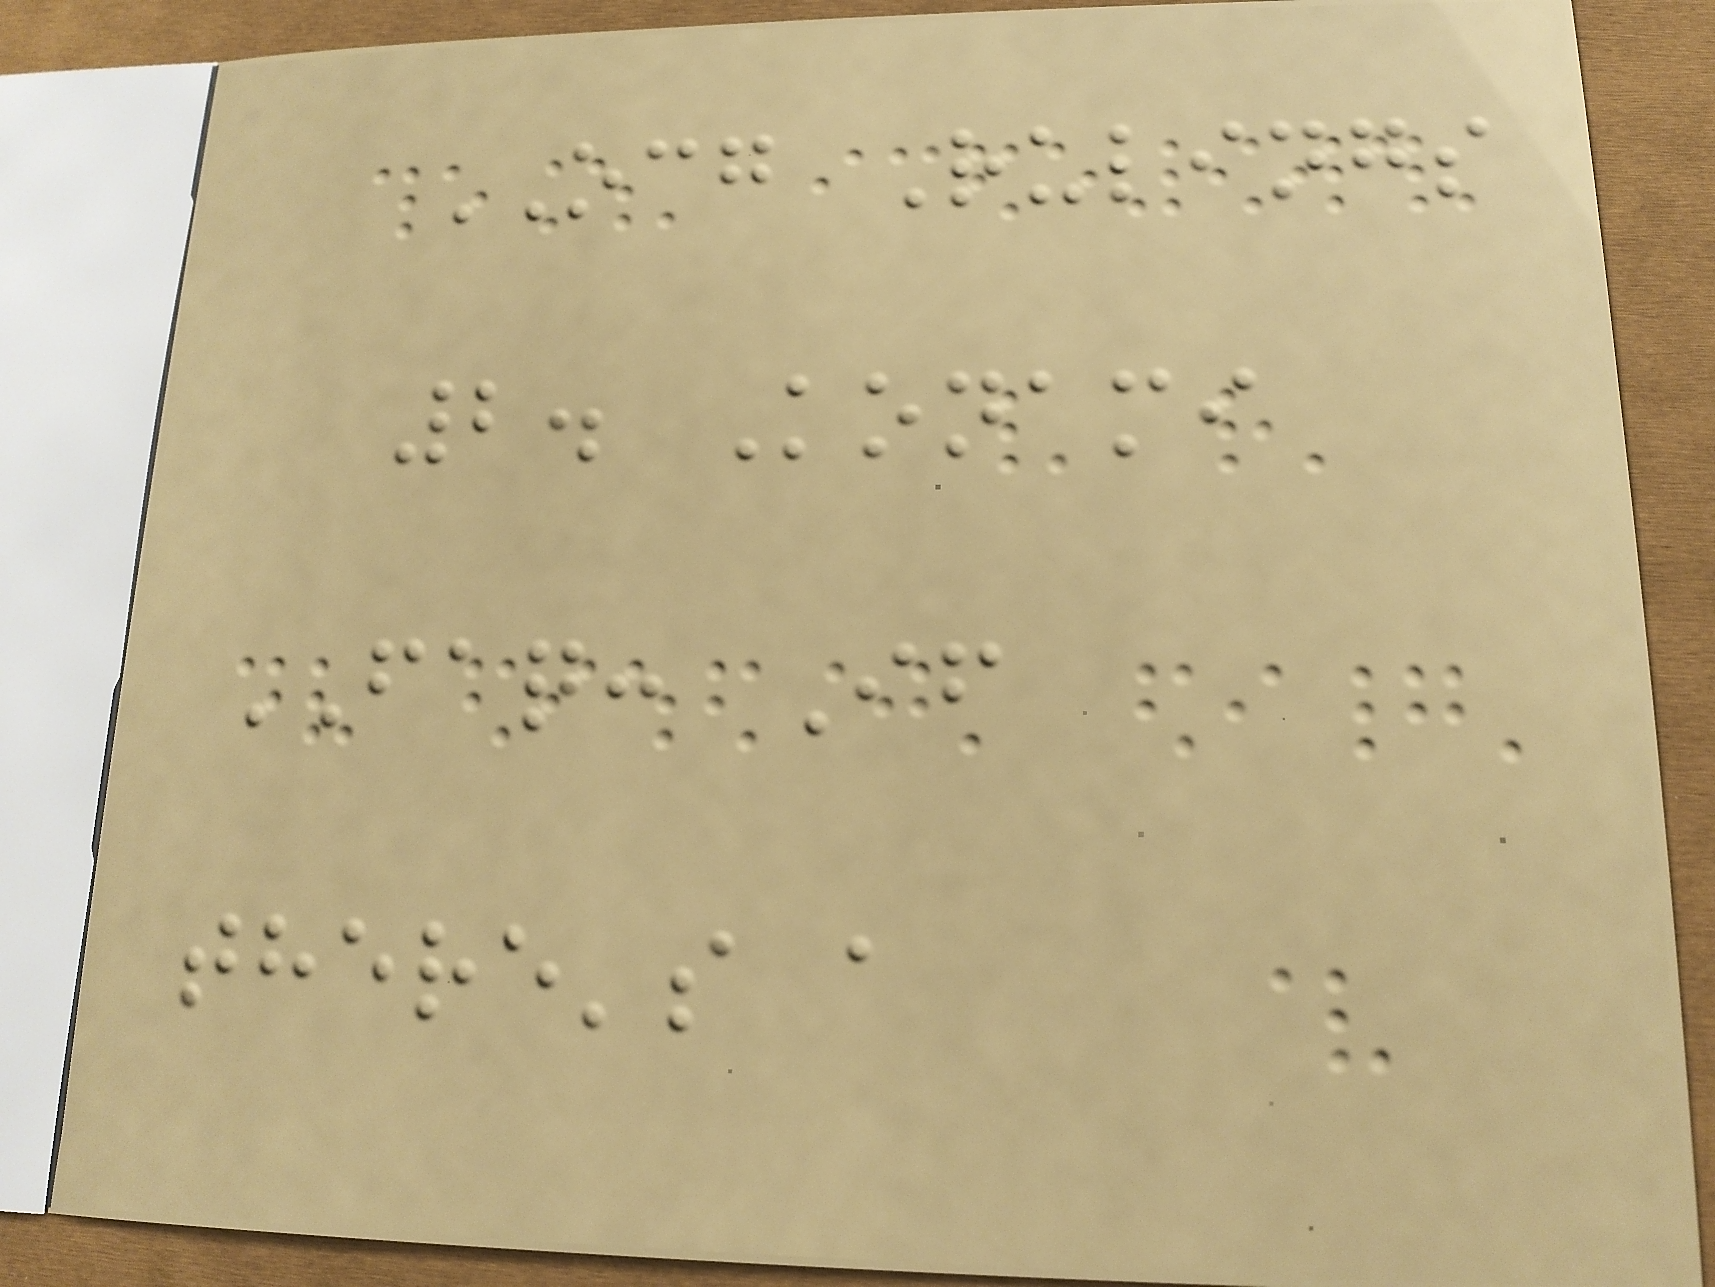OCG Rulings
2. Konami
FAQ: If
there's a
